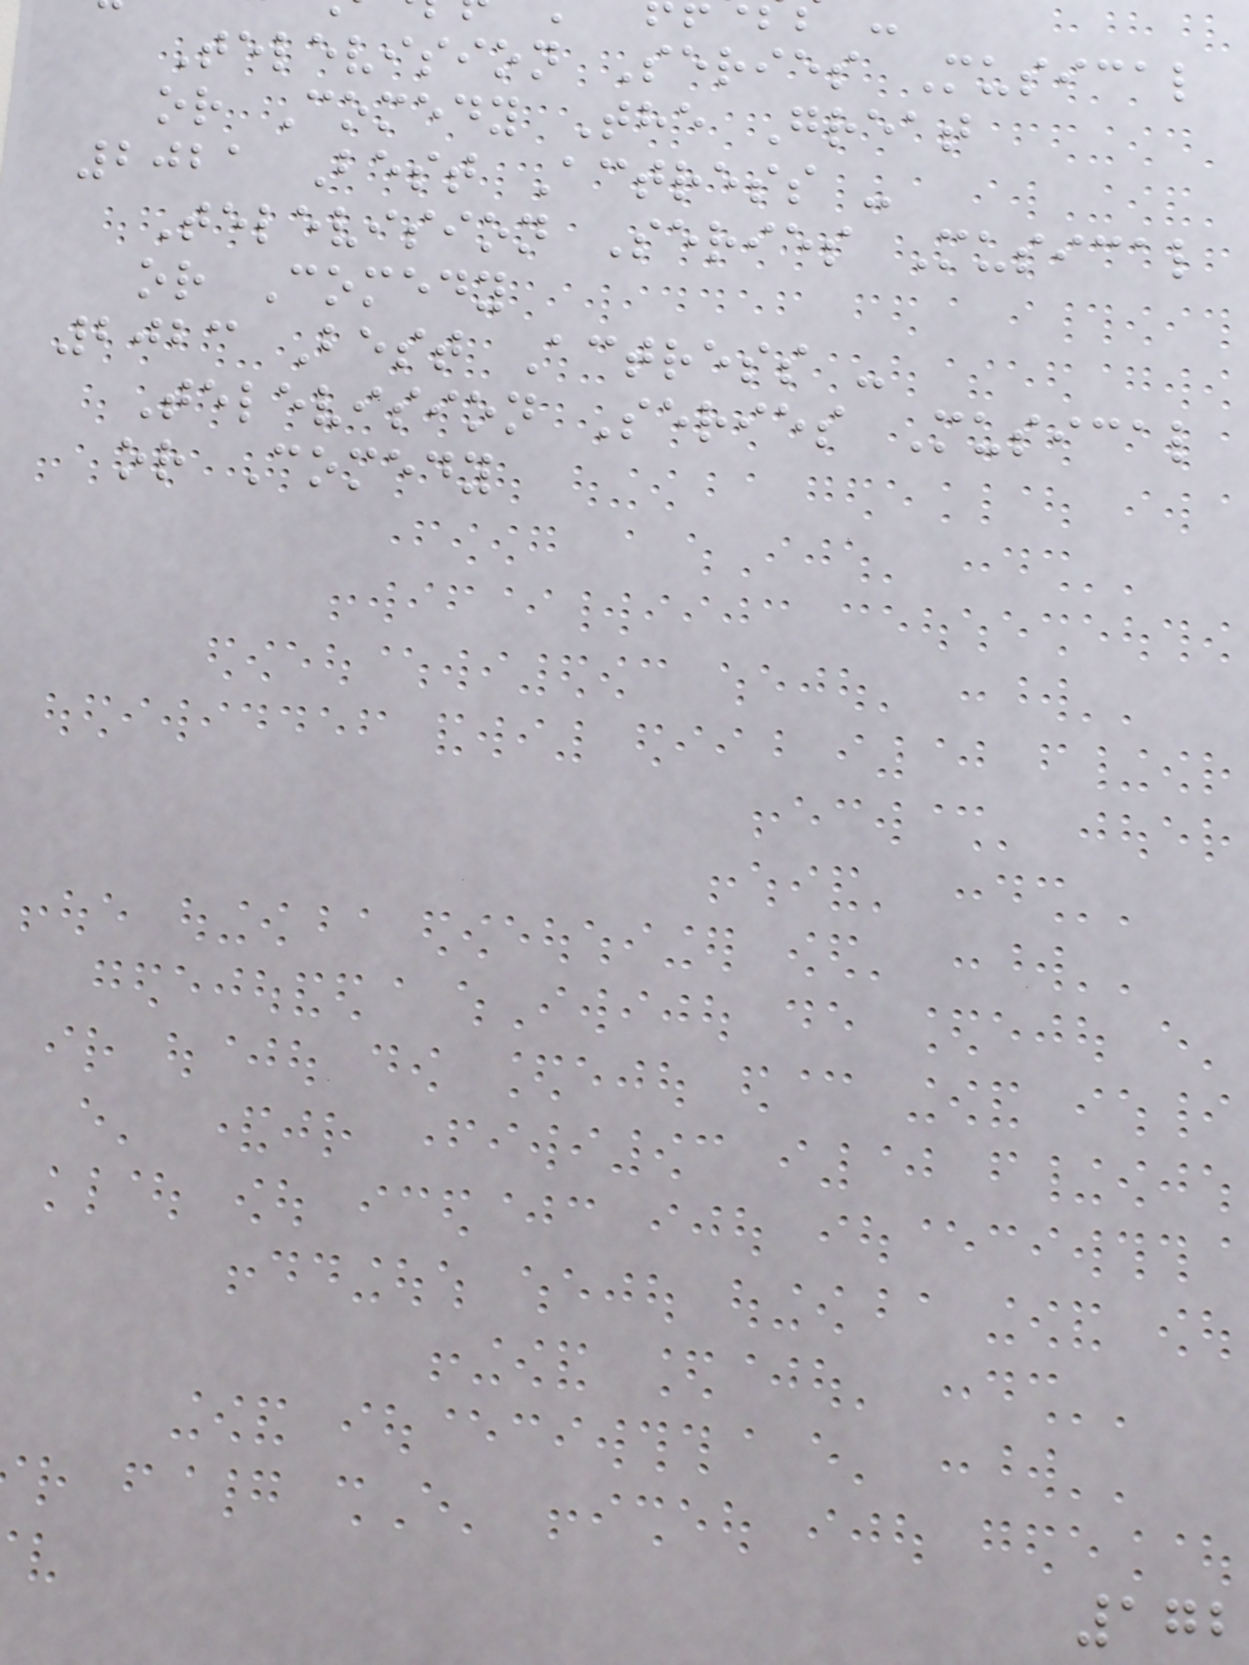Television Series Musical
or Comedy The Great
2021 Best Actress -
Television Series Musical
or Comedy
2023 Best Actress -
Television Series Musical
or Comedy
172
